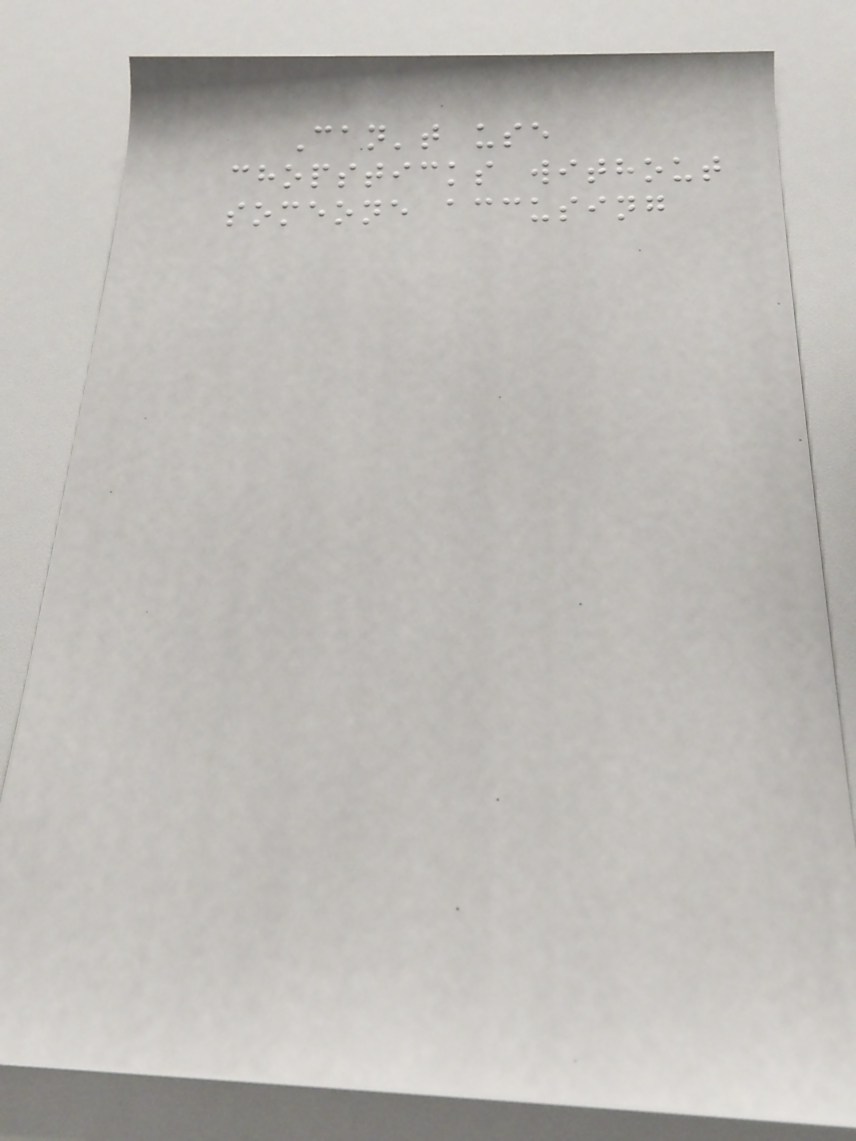Can't use
chopsticks without
someone accusing
